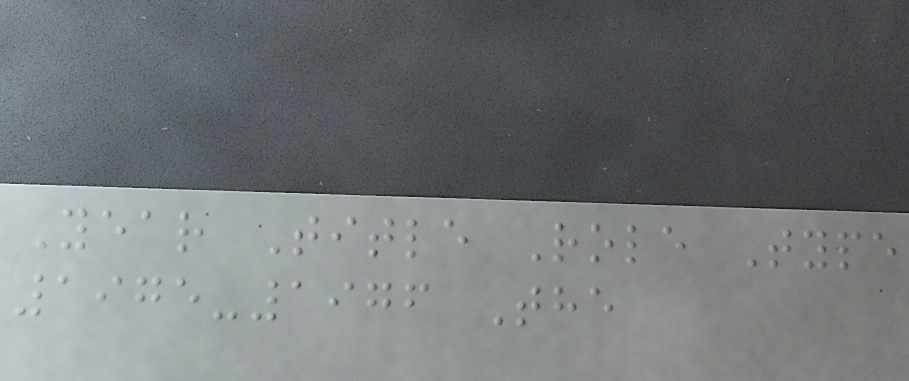Year Title Role Type
1975-1976 The
